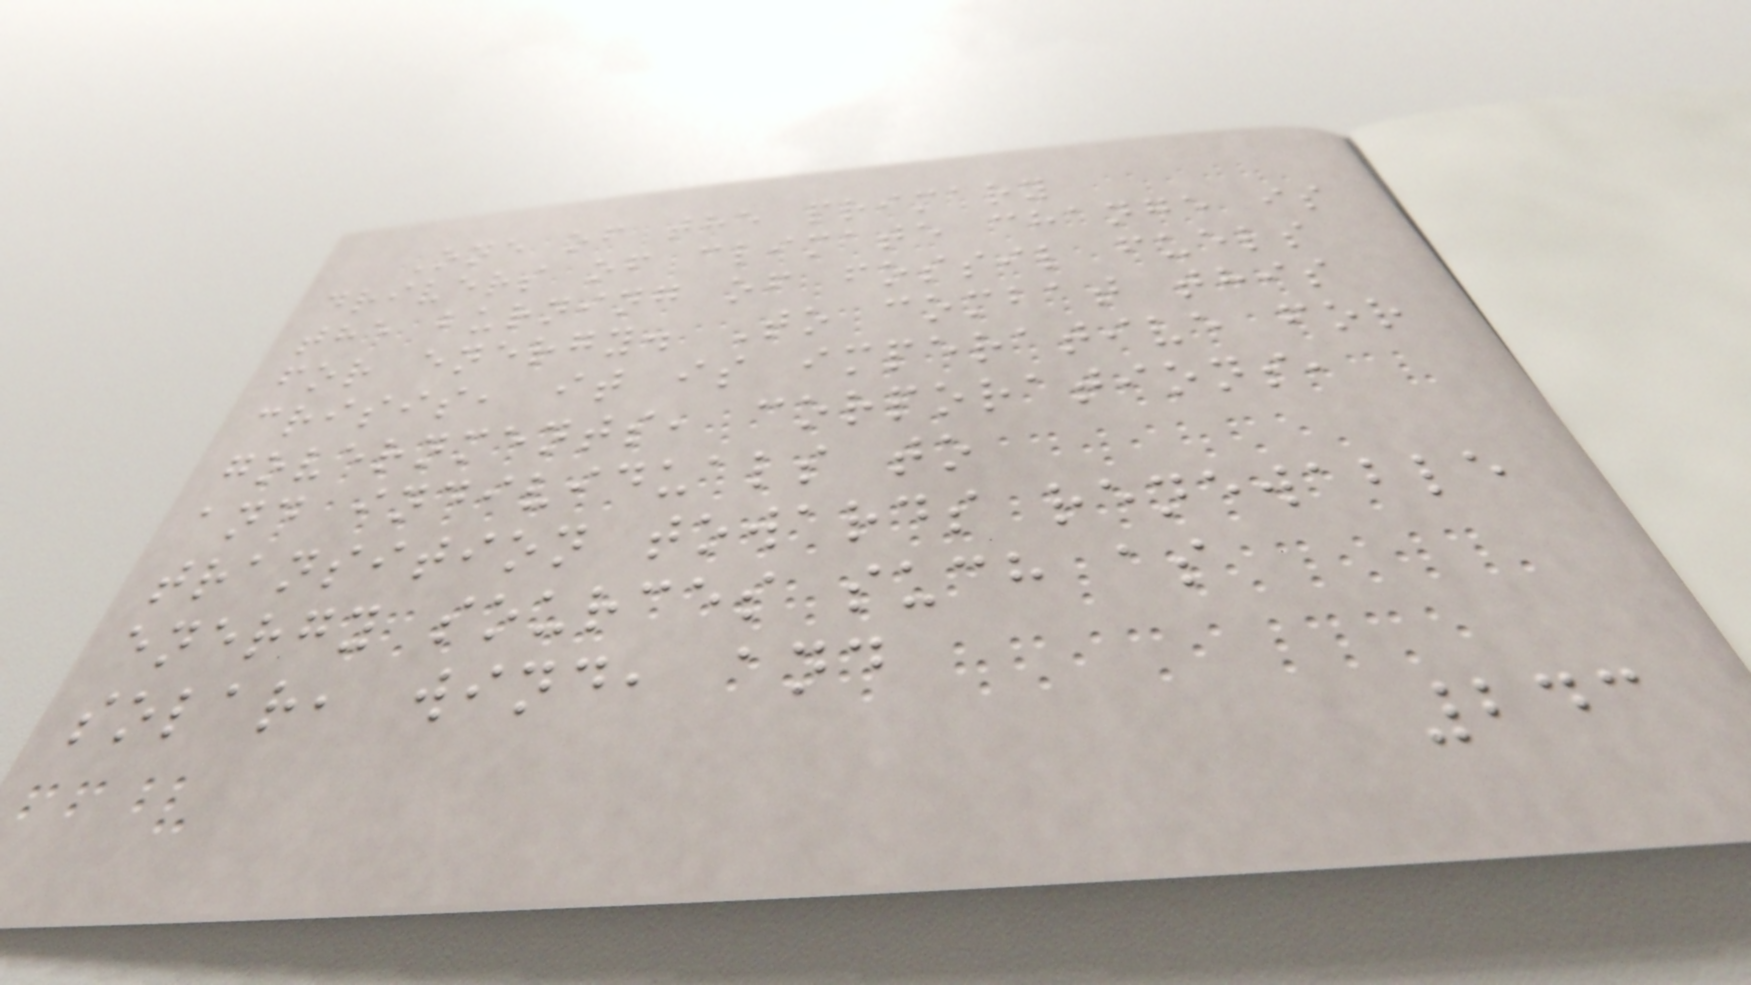One of the primary
drivers of climate change is
the burning of fossil fuels
for energy. To combat this
crisis, it is imperative for
governments, corporations,
and individuals to
transition towards renewable
energy sources such as
solar, wind, and
243
